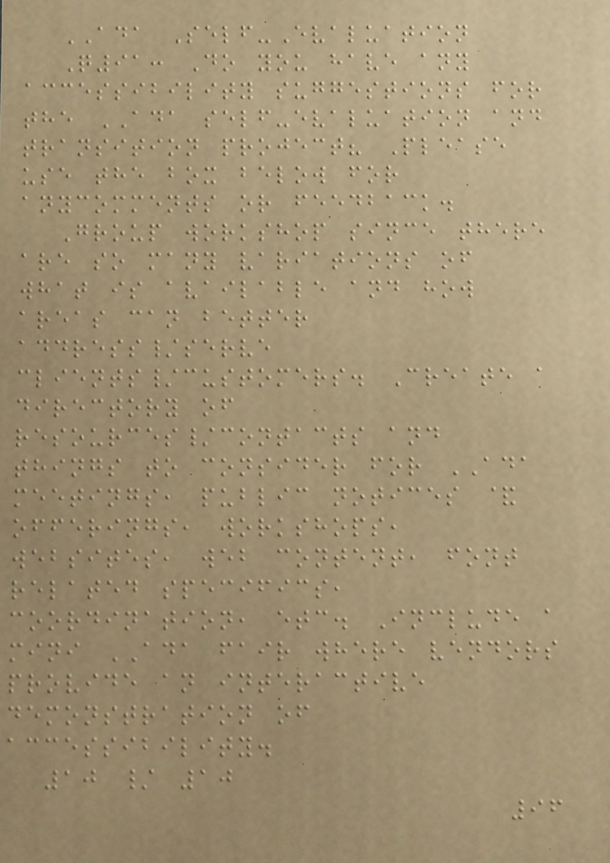ADA Self-Evaluation
Q91: Do you have any
accessibility suggestions for
the ADA self-evaluation and
transition project? Please
use the box below for
anycomments or feedback.
Group workshop since there
are so many variations of
what is available and how
areas can better
address/serve
clients/customers. Create a
directory of
resources/contacts and
things to consider for ADA
meetings, public notices &
offerings, workshops,
websites, web content, font
related specifics,
coordination, etc. Include a
mini ADA fair where vendors
provide an interactive
demonstration of
accessibility.
10 / 10
96
